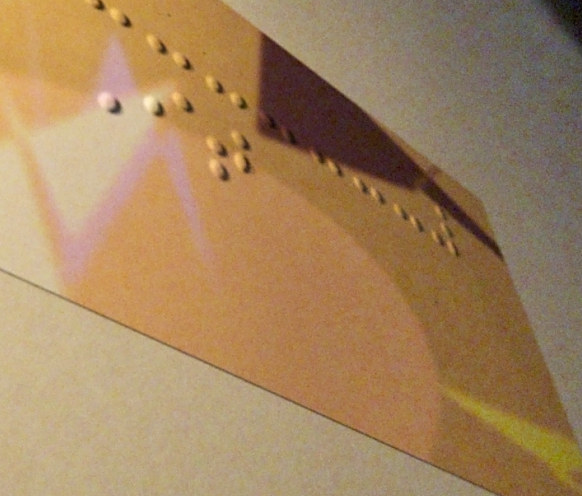It
